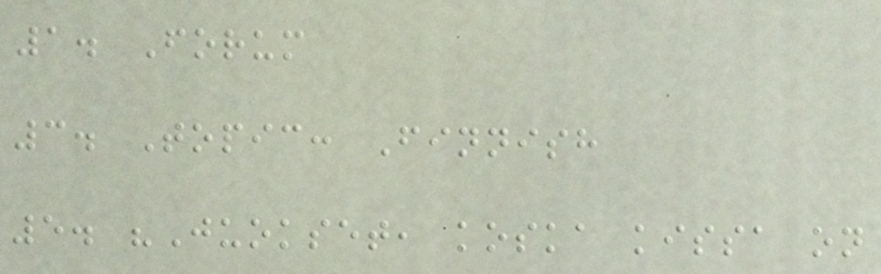1. Forum
3. Topic: Finnish
5. "Juokset, koska kissa on
